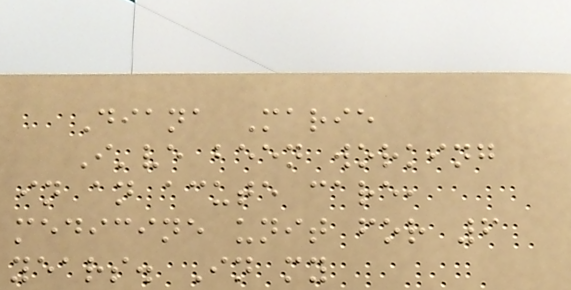Diana Marie
I've been working
in an acute care,
medicine unit for 6
years. In my
